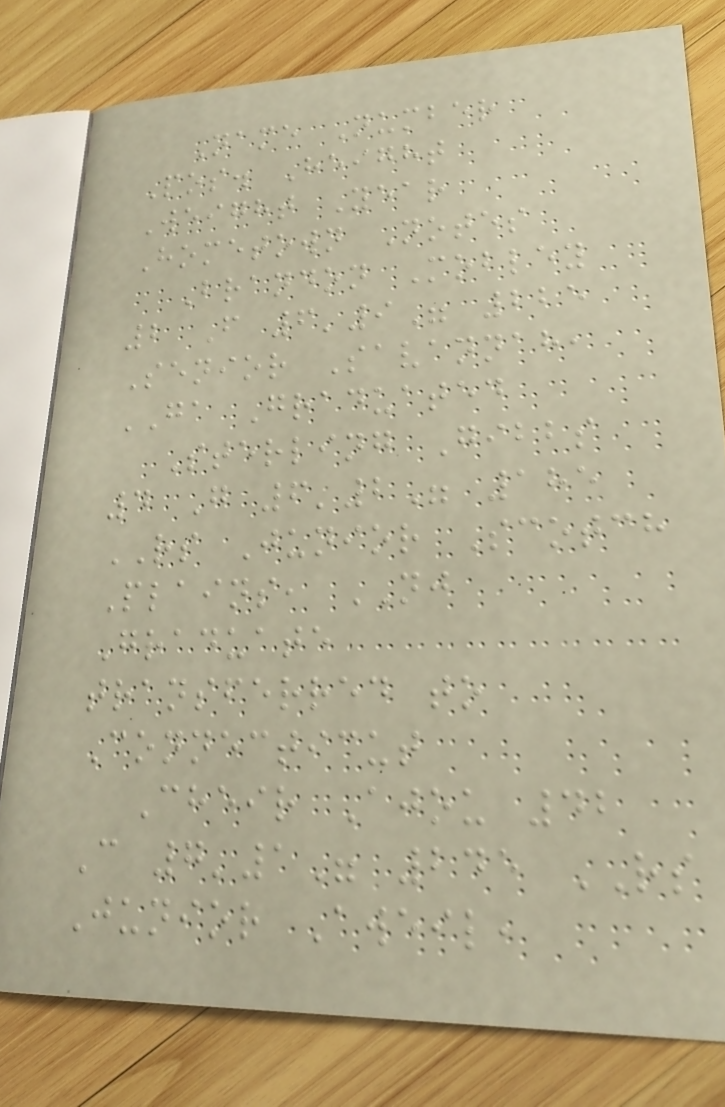Name Number
Pos. Height
Weight Year
Hometown Notes
Brandon Mobley
2 F 6'9" 225
Senior Savannah,
GA Graduated
Sterling Gibbs
4 G 6'2" 185
RS Junior Scotch
Plains, NJ
Graduate
transferred to
Connecticut
Cheir Ajou 42
C 7'1" 245 RS
Junior Aweil,
